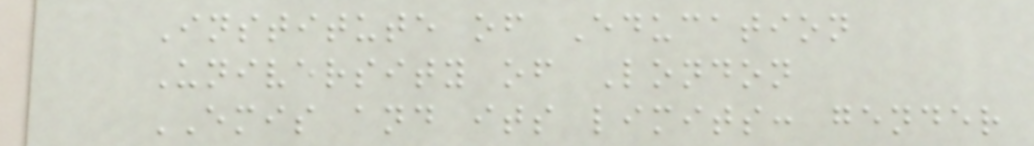Institute of Education
University of London
EMIS and its limits: gender
